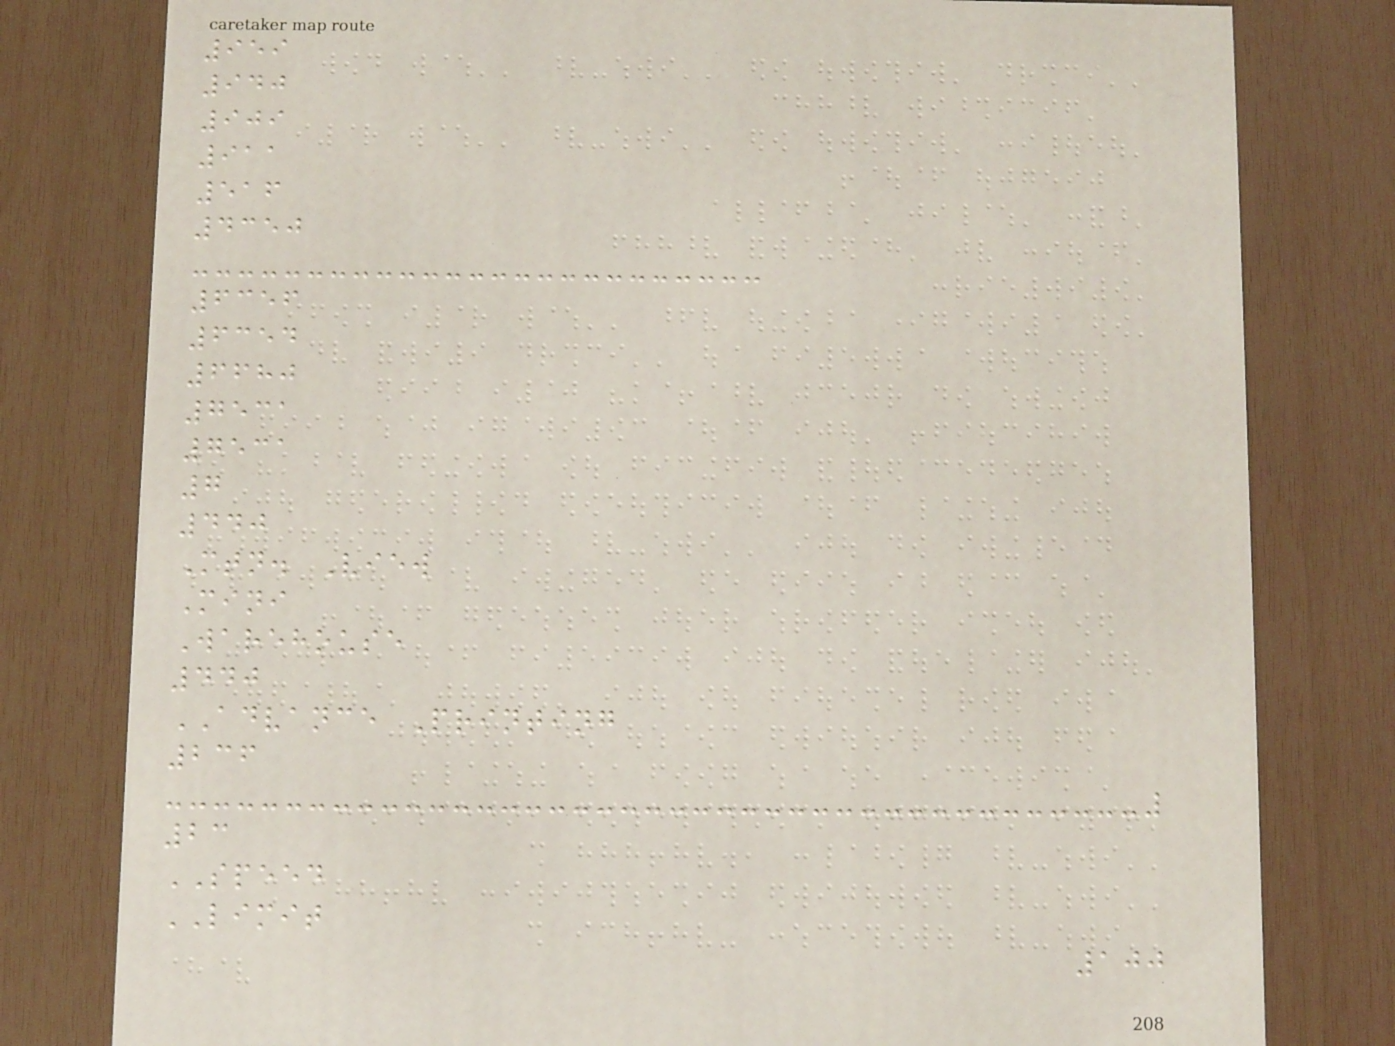959
940
909
911
516
4350
6356
6354
6680
7531
7531
7
440
Mtn. View
Mini
Warehouse
440
ADVANCE Printing
236
23
SPEED
LIMIT
100
